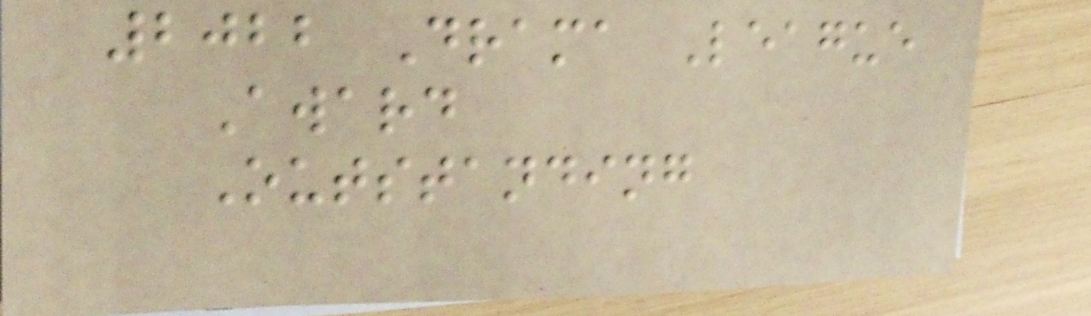2022 Drama League
Award
Outstanding
